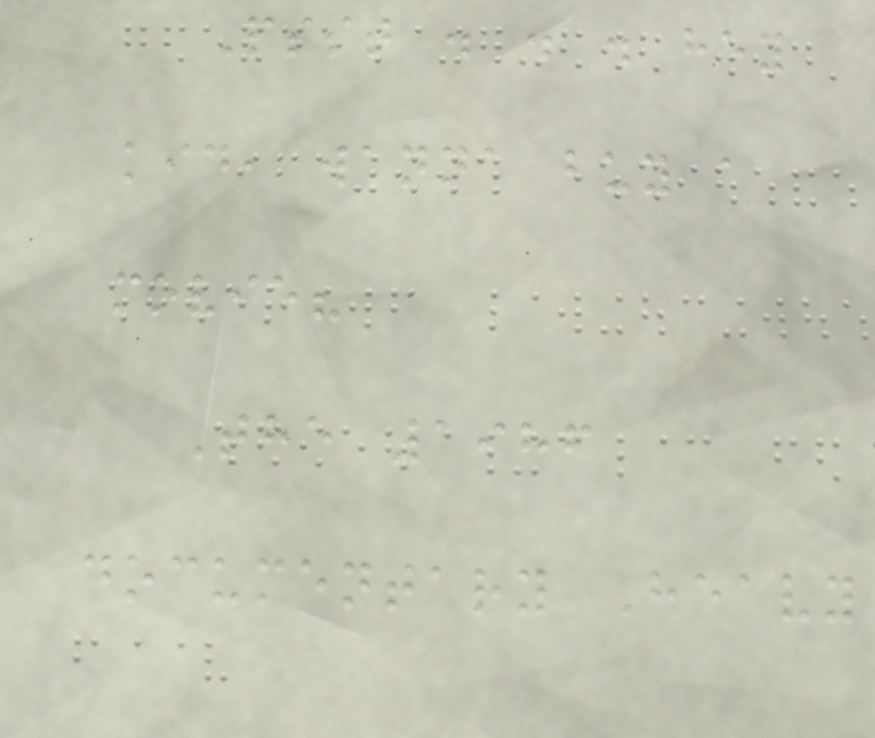Psst . . . hey
kid, wanna buy a
movie?
The 1986
documentary Heavy
